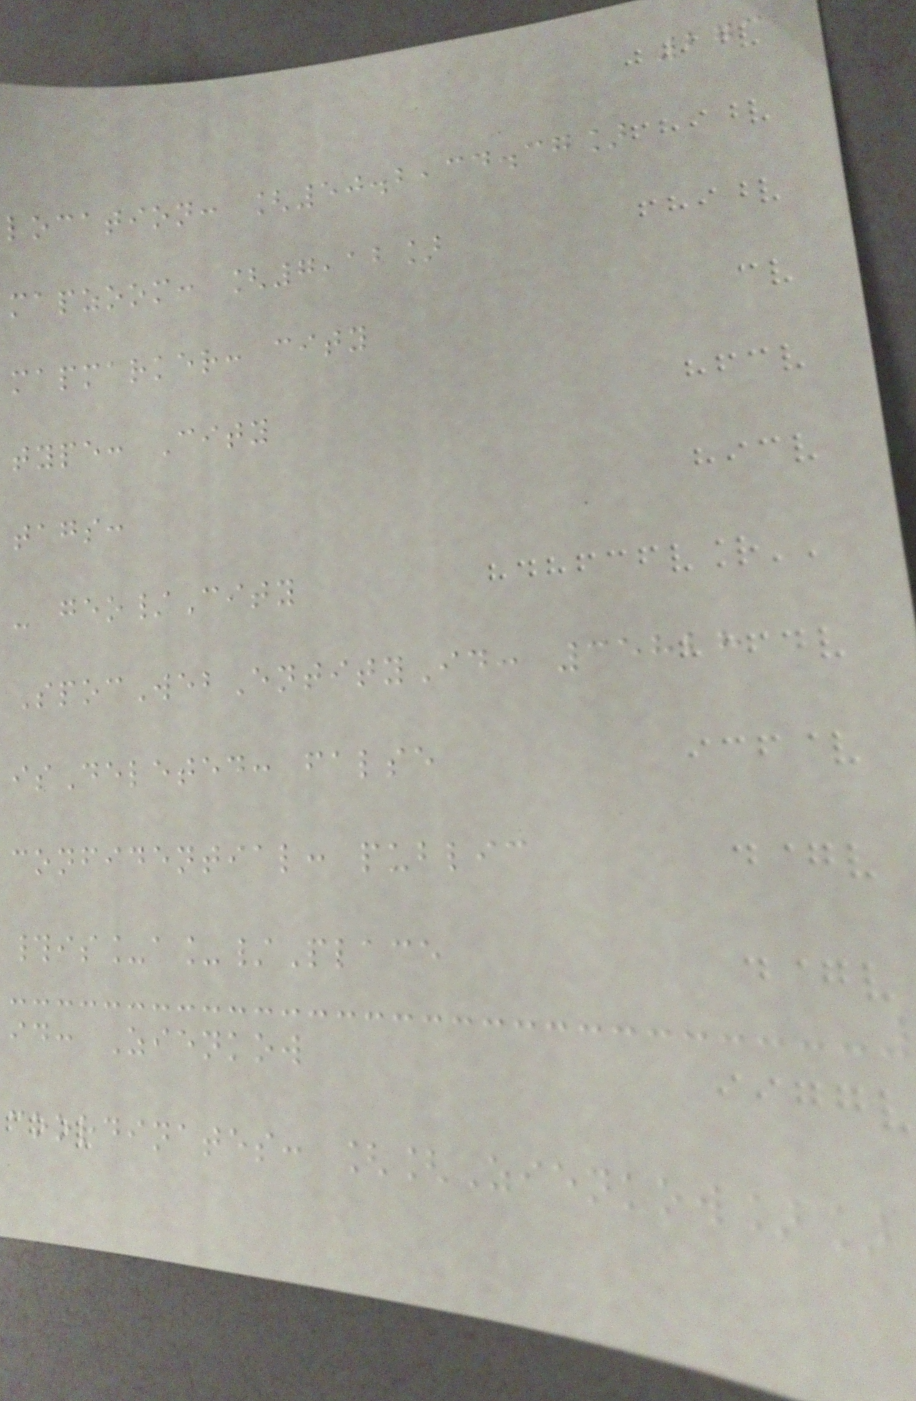273
location: [50.2,34.37]
mapzoom: [7,12]
mapmarker: city
type: City
tags:
- geo/City
SpocWebEntityId: 35828
isDeleted: false
confidential: public
#is_a_/Place
id: Zienkow
coordinates: [[Zienkow]]
